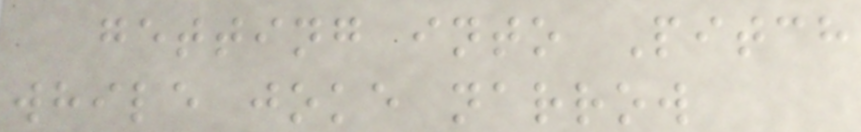getting into Pitch
while joke narrow
